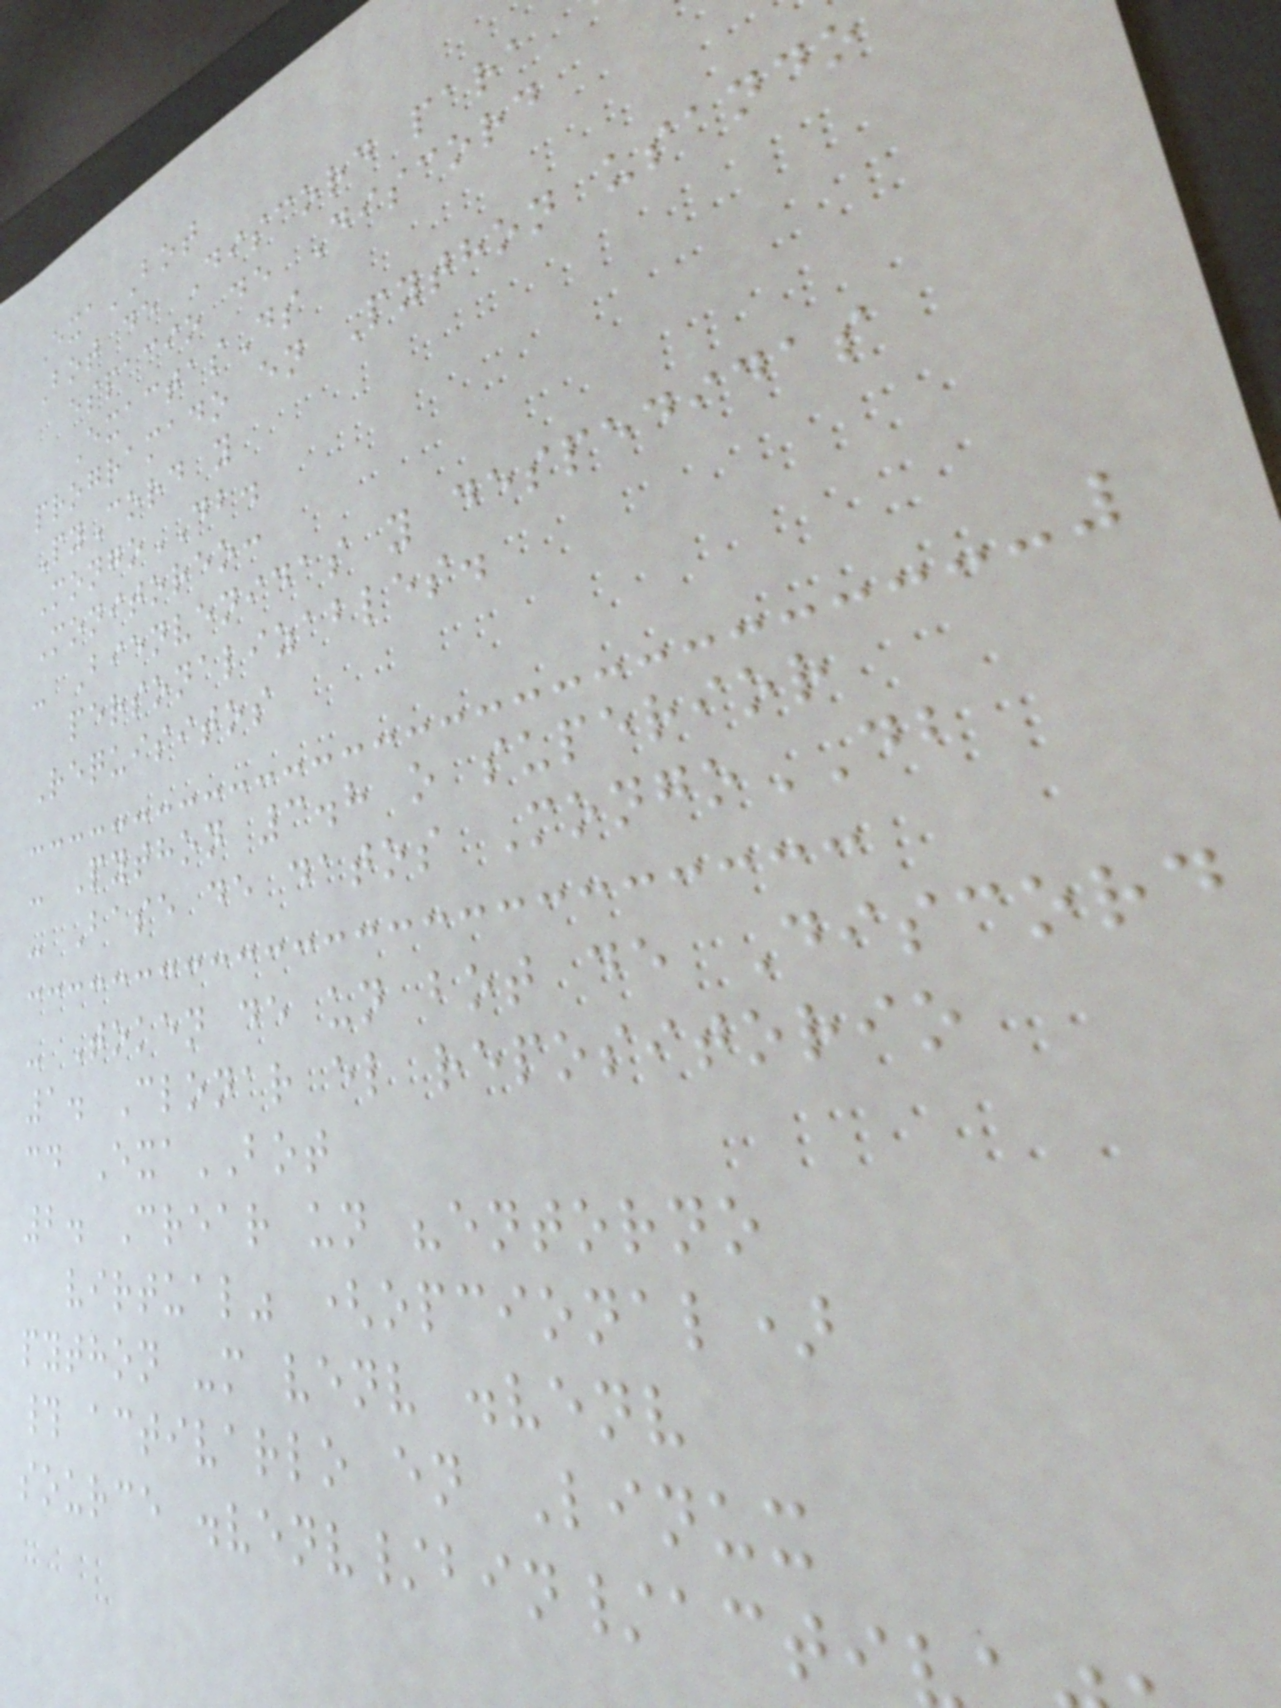ExaBOT
Bot de Discord para
espacio de Discord
ExactasDs
programado en Python usando
PyCord y
MongoDB.
Monitoreo:
- Bienvenidas y despedidas
personalizables.
Requisitos
- Python 3.8 o superior
- Base de datos MongoDB
- Token de un bot de Discord
1. Clonar el repositorio
cd ExaBOT
2. Crear un "entorno
virtual" (opcional)
python -m venv .venv
# activarlo en Linux
source .venv/bin/acti
